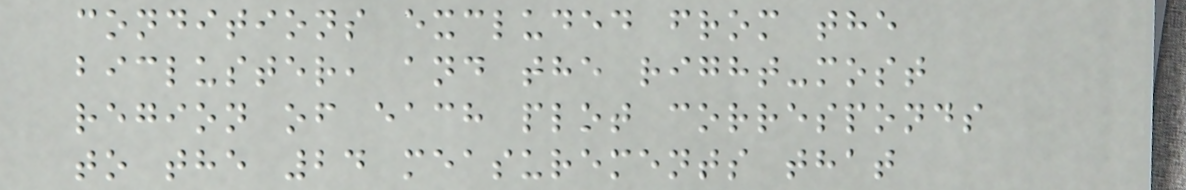conditions excluded from the
bicluster, and the right-most
region of each plot corresponds
to the 24 measurements that
